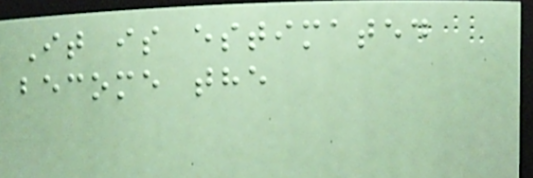It is estimated
become the
